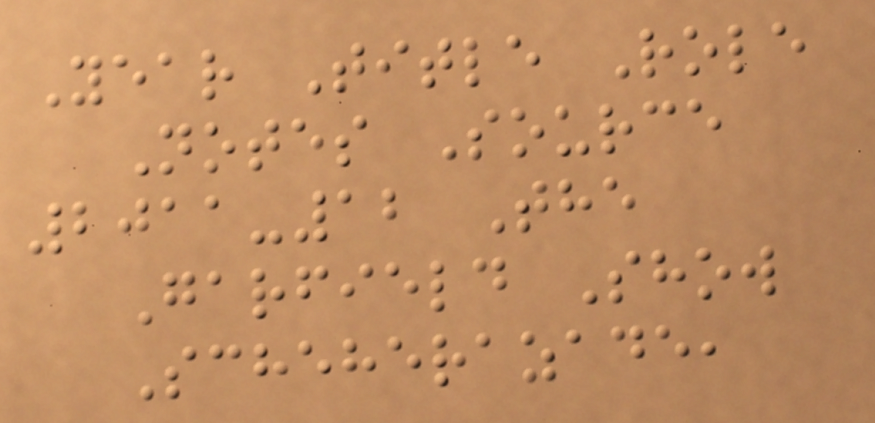Year Title Role
Notes Source
2011-12 The
Garfield Show
Scheherazade,
